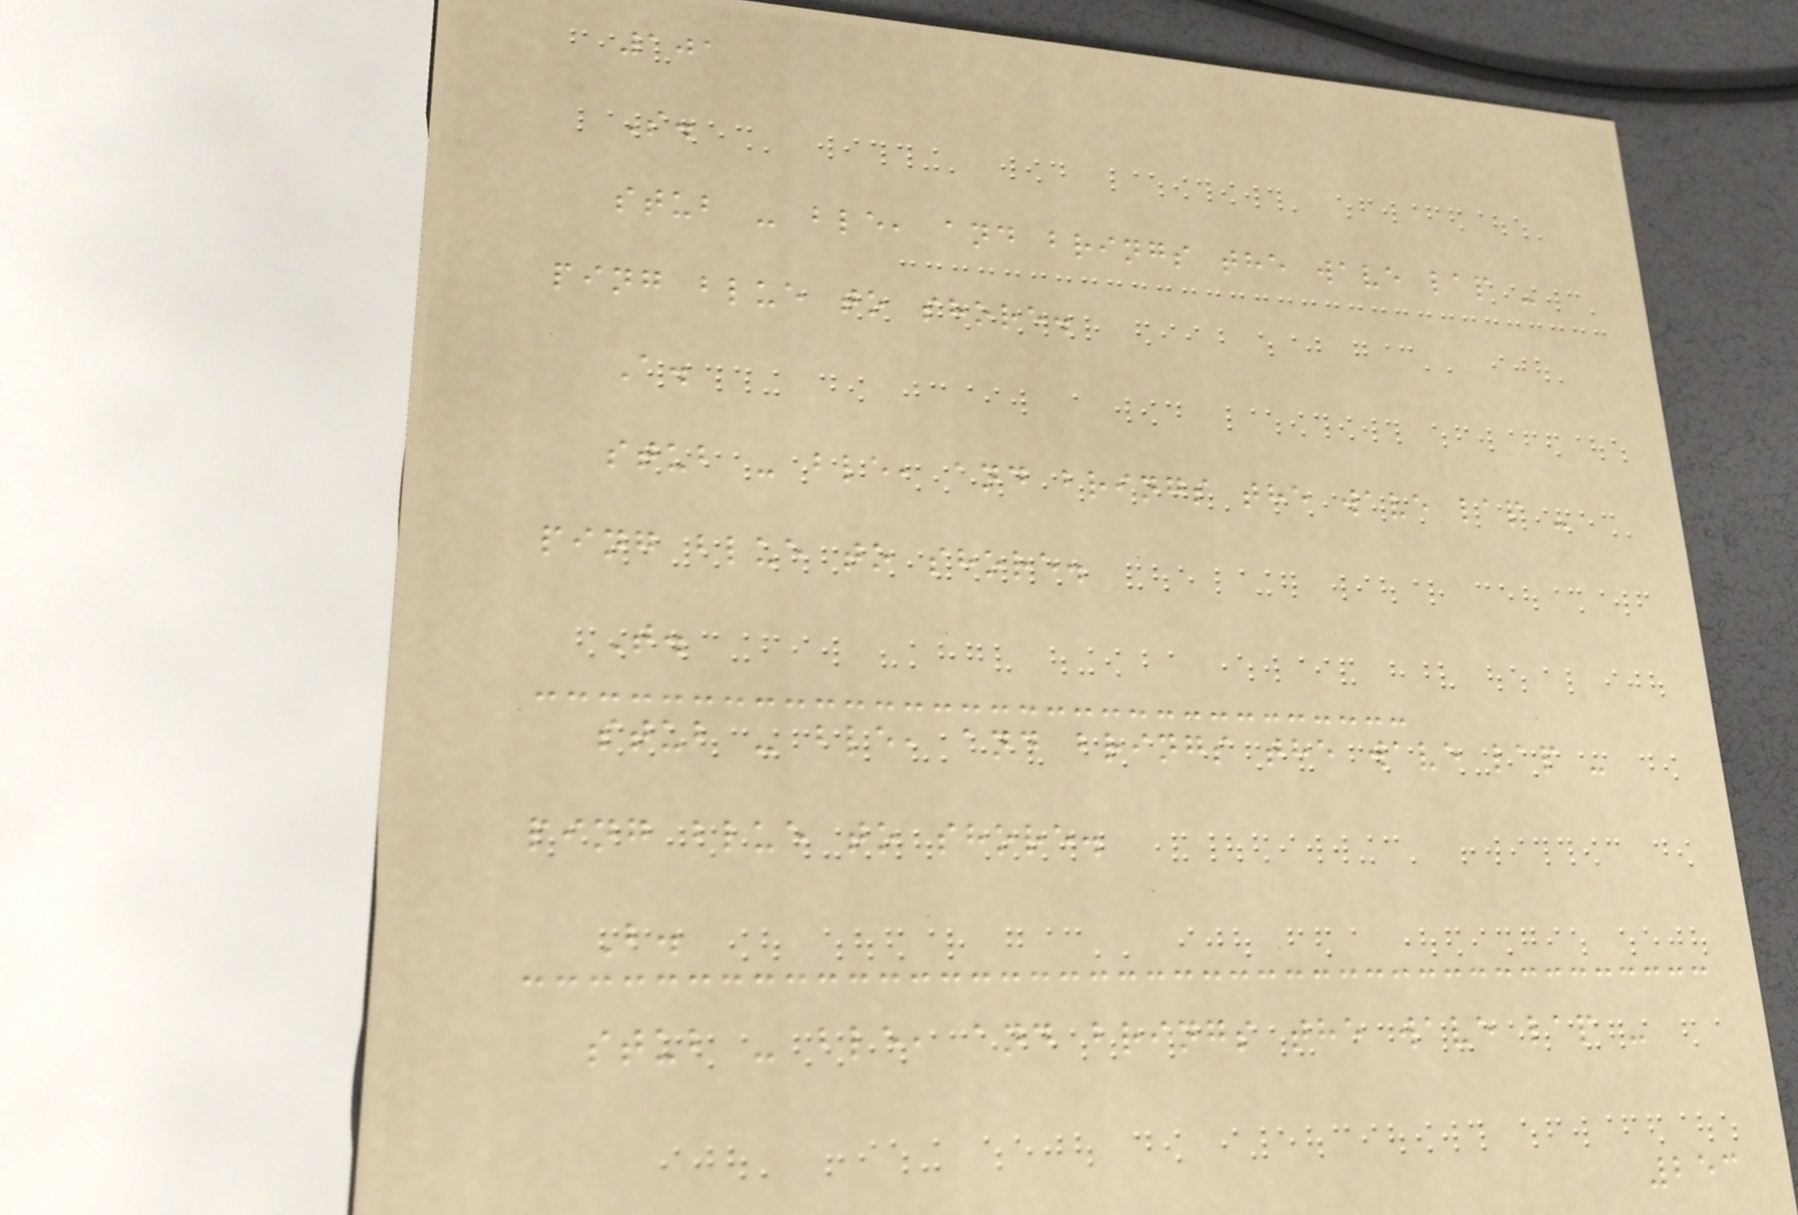101
S.
stub - ble, and brings the wave lap -
ping blue to shore.
A.
stub - ble, and brings the wave lap -
ping blue to shore.
T.
stub - ble, and brings the wave lap -
ping blue to shore.
B.
stub - ble, and brings the wave lap -
253
